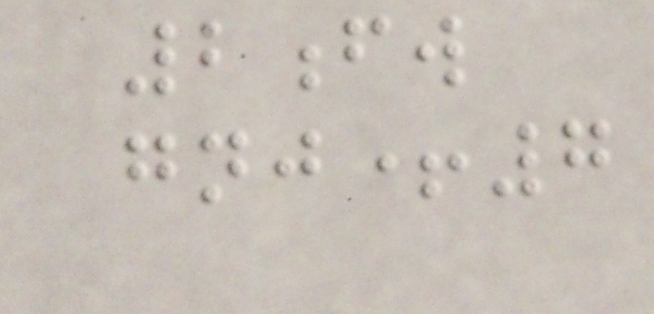2fw
gnj+7
